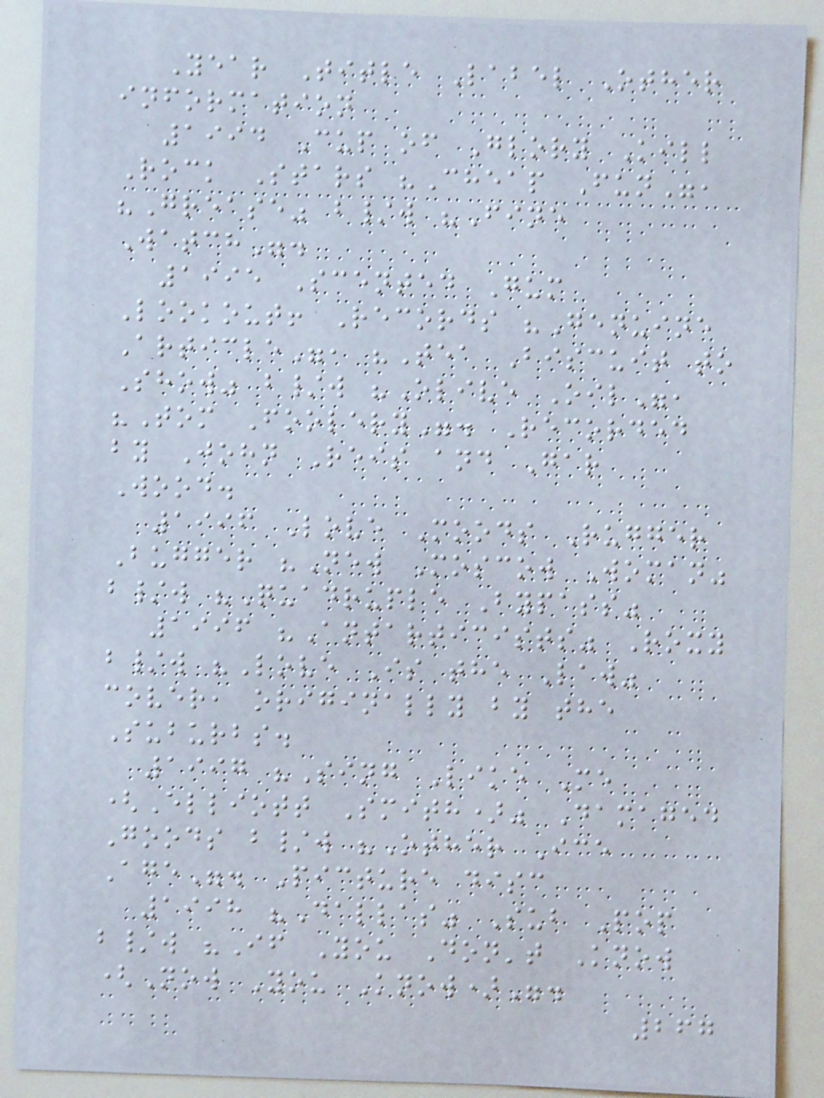Year Title Label Other
information
1994 Cup of Glory Kill
Rock Stars "Cheap Fun",
"Grease" b/w "Fine
Watch".
1995 Scented Gum
Lookout! Records "Genuine
Article", "Tea Biscuit to
Show" b/w "Olive Oil",
"Tom Foolery". Recorded
by John Reis and Gar
Wood.
1996 Love Moods Rugger
Bugger "New Moscow Woman"
b/w "Quadruple Bypass"
1996 "Antarticists" Roxy
b/w "Love Is the Law"
cover, originally by the
Suburbs.
1997 "Sing Like Me
(Elliott Smith)" Damaged
Goods b/w "Other Ice
Age". Picture disc
1998 "Dallas" Sub Pop
b/w "If You Don't Know
(Now You Know)".
267
